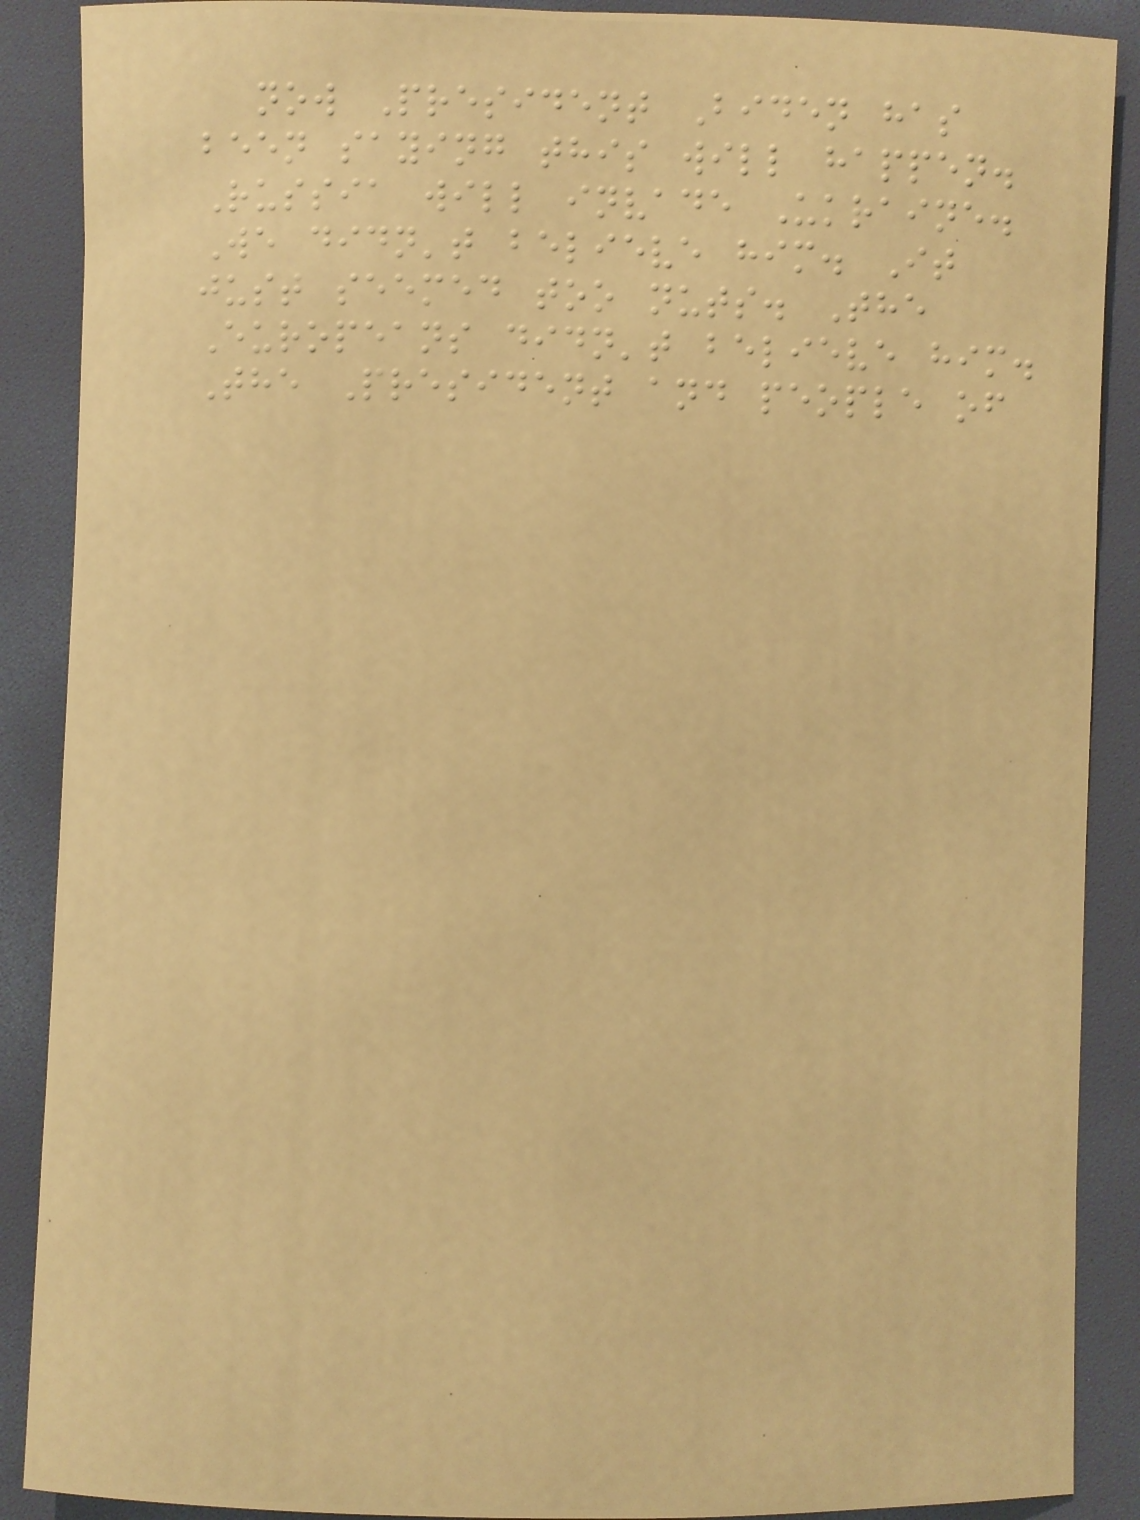now President Biden has
been saying this will happen.
Russia will invade Ukraine.
We didn't believe him. It
just seemed too nuts. The
Europeans didn't believe him.
The President and people of
